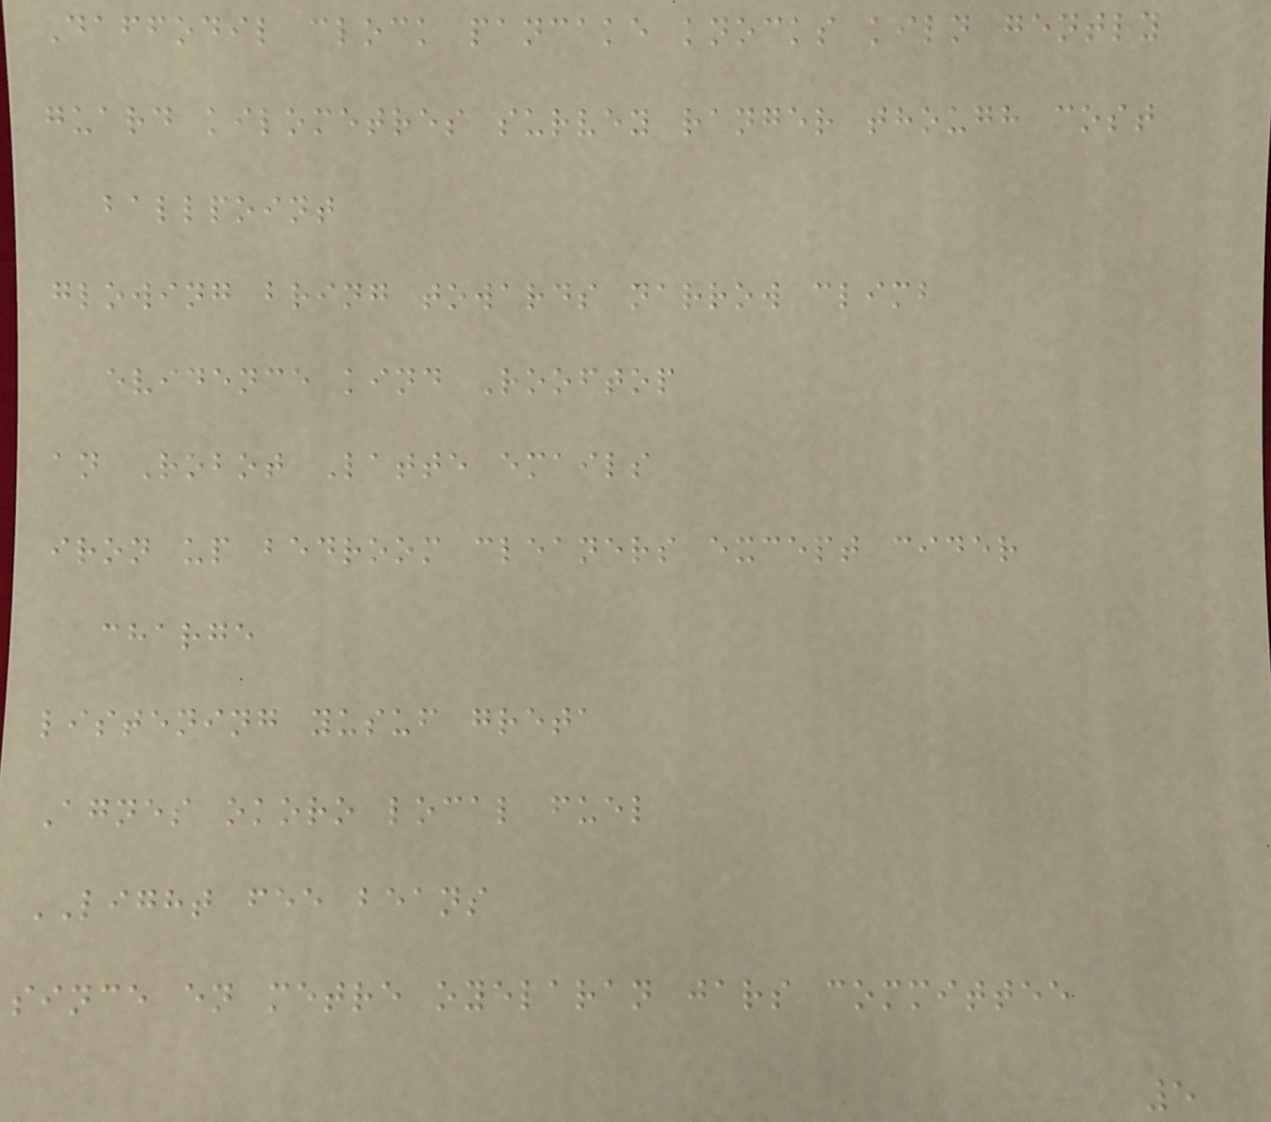Daffodil clock pancake knocks kiln gently
guard kilometres survey ranger though cost
ballpoint
glowing bring towards narrow climb
evidence kind Rooftop
an Robot Latte emails
iron up bedroom cleaners except cider
charge
listening yusuf greta
Agnes okoro local fuel
LIGHT fee beans
since en metre oyelaran jars committee
5
